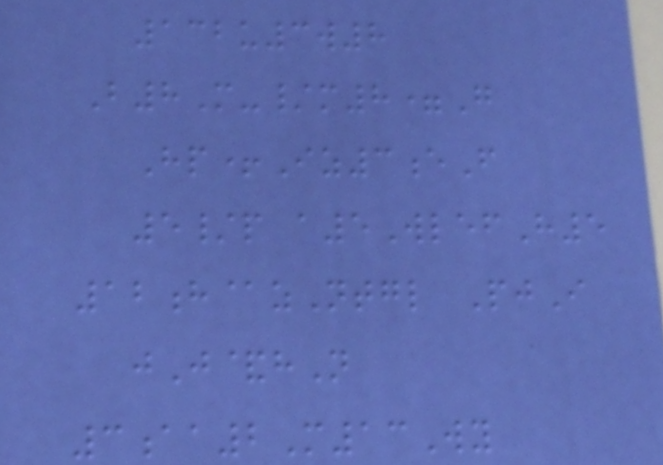132u3w8
B8M-/m8=G
Hp+Iz3eF
5/p a5WlefH5
12h@zNtgl PjI
jJ&hN
3aa2M13Wy
